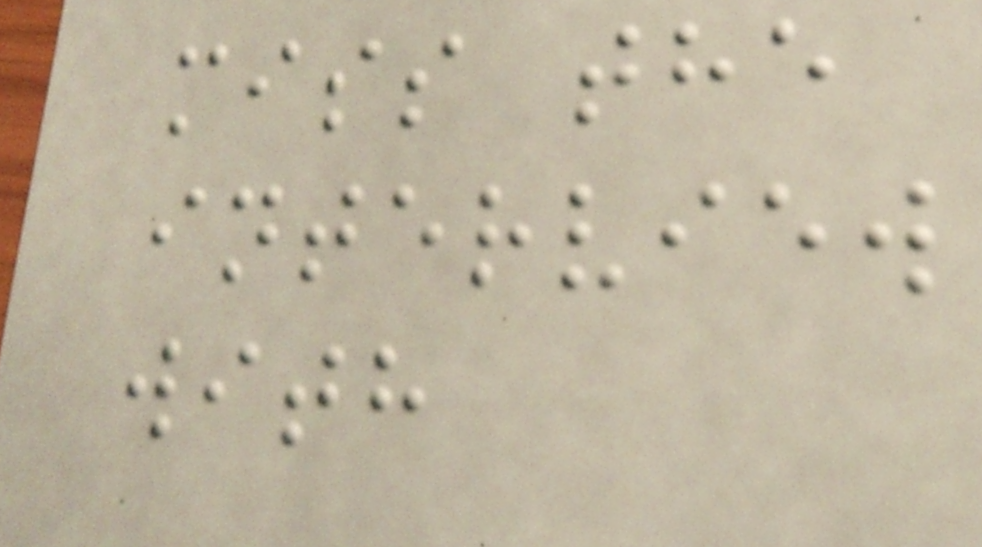miss the
interview
with
